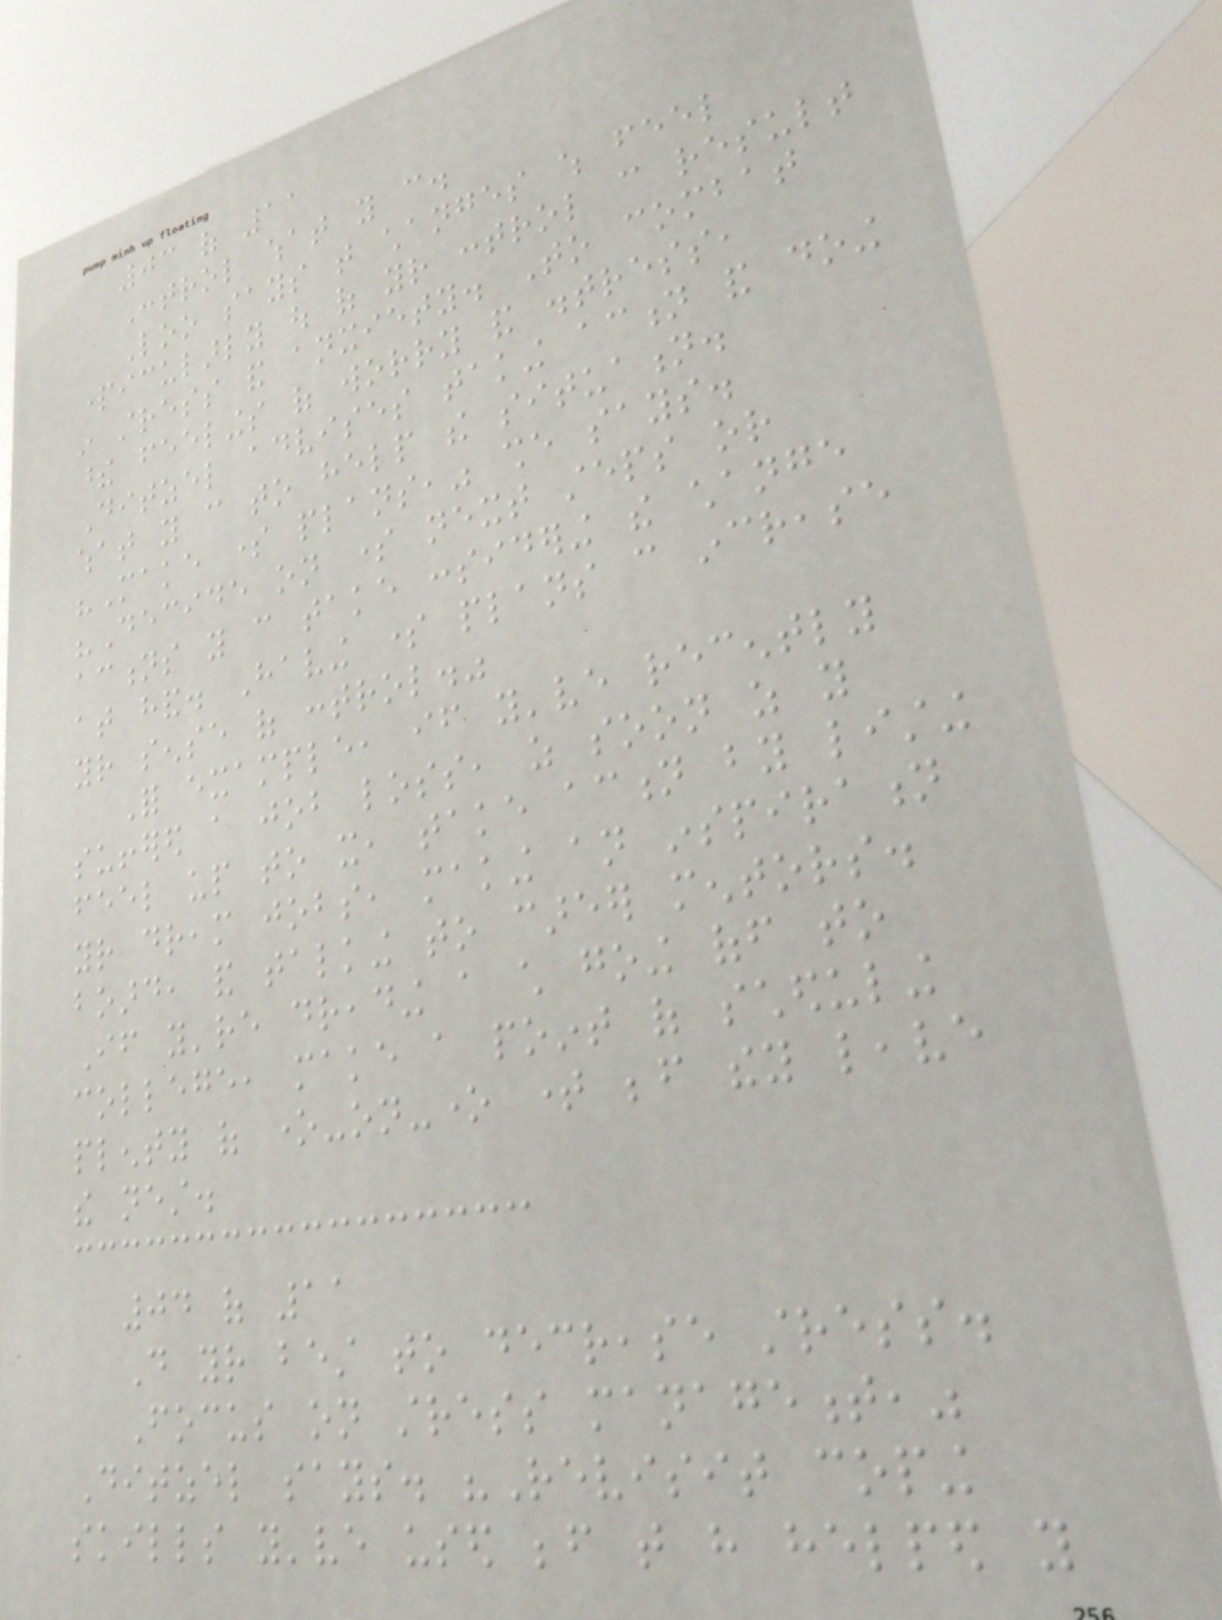03 of 11
Control what you can.
Loo says that changes which feel
particularly out of your control can result
in stress and anxiety. To combat
these feelings of worry and distress,
Ditzel advises taking action and doing
what you can to help the situation.
"Make some plans," she says.
"Decide on some next steps or
actions you can take considering the change
at hand. Having some plans can increase
your sense of control."
For example, if you've recently
suffered a job loss, as soon as you
feel up to it, take action by listing
your dream jobs, making an inspiration
board, and talking to career mentors.
If you're dreading a child going off to
college, make a point of scheduling
plenty of one-on-one time before they leave
the nest.
04 of 11
Do your best to decrease stress.
Focus on stress management,"
Ditzel says. "Revisit coping
skills you've used before that have helped you
